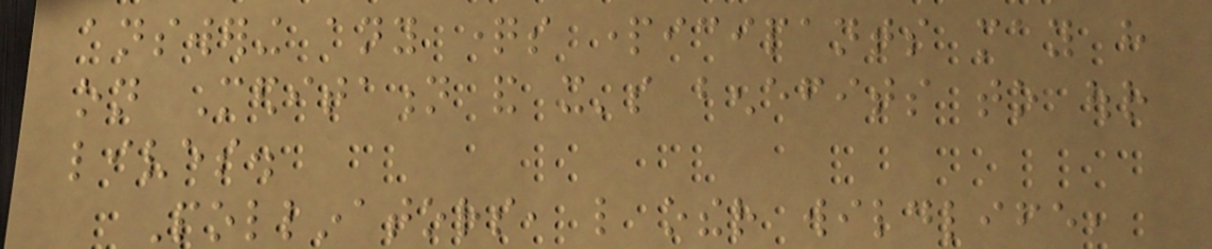answering any questions participants may have
on Meditation and it's benefits to our
lives.
Pollinators, like other wildlife,
